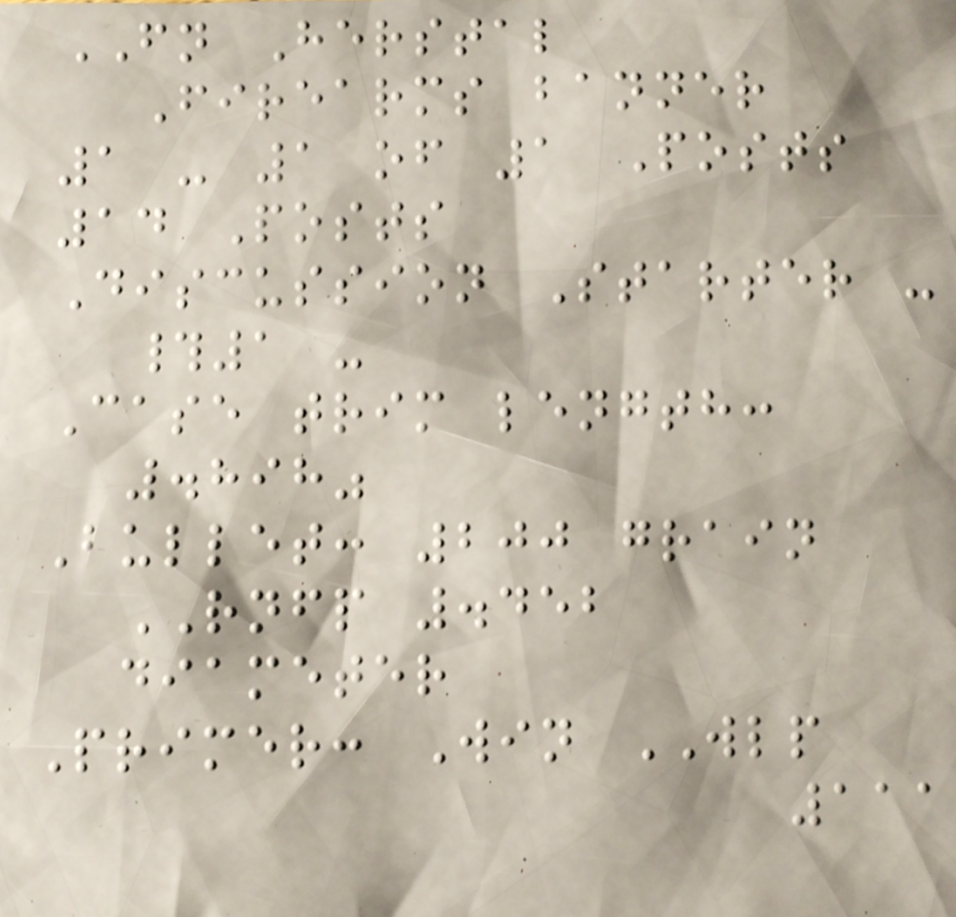FN Herstal
Firearms banner
1 - 1 of 1 Posts
14 Posts
Discussion Starter -
#1 -
Case trim length:
.898"
Bullet: 200 grain
RNFP .452
diameter
Primer: Win WLP
111
